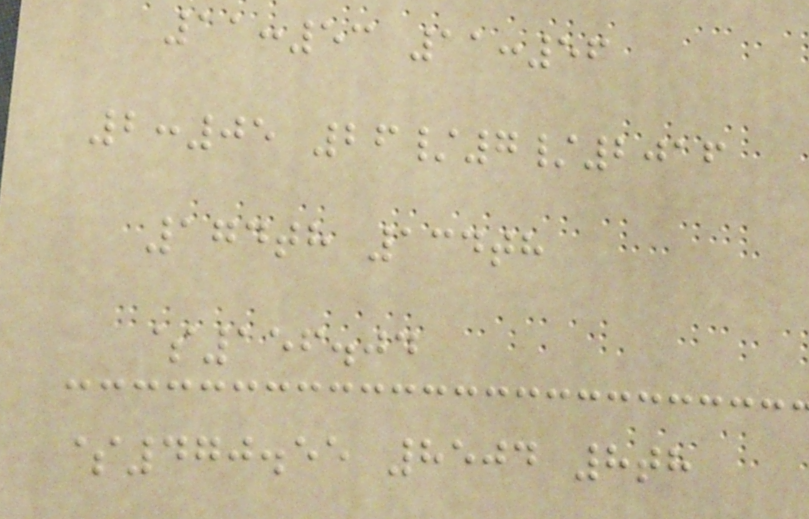11:53 11:56
2:05 26/7/2016
174th 134th
$156.04
$470.55 8504 8th
